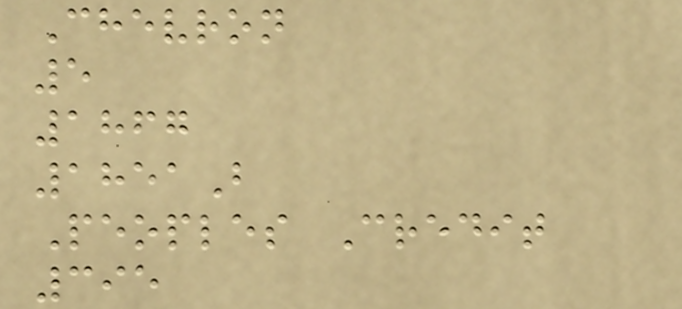Chevron
5
1867
1851B
Peoples Credit
395
